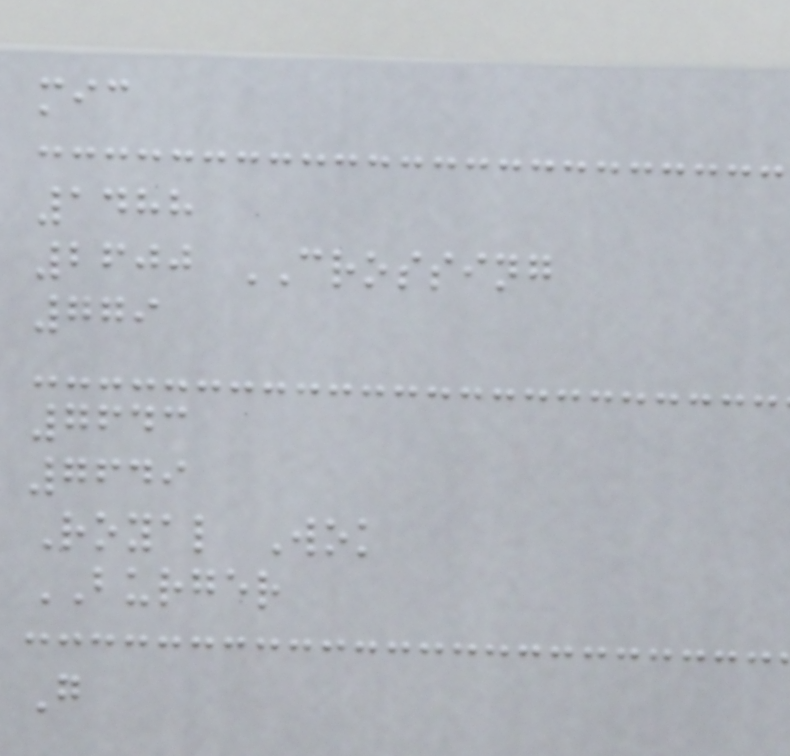mic
1488
2600 CROSSING
779
7643
7649
Royal Wok
BURGER
G
